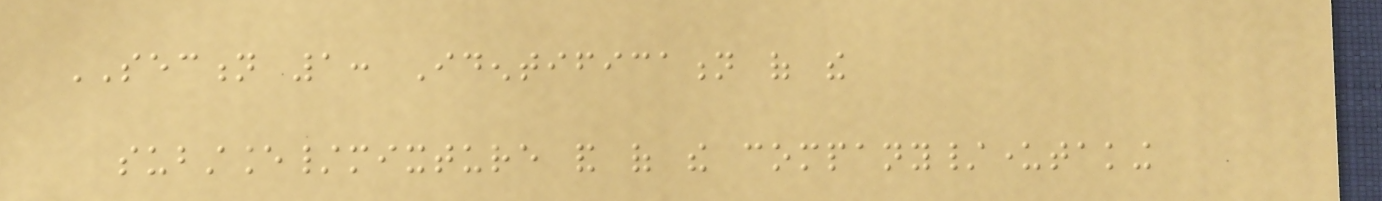SECTION 1: Identification of the
substance/mixture and of the company/undertaking
